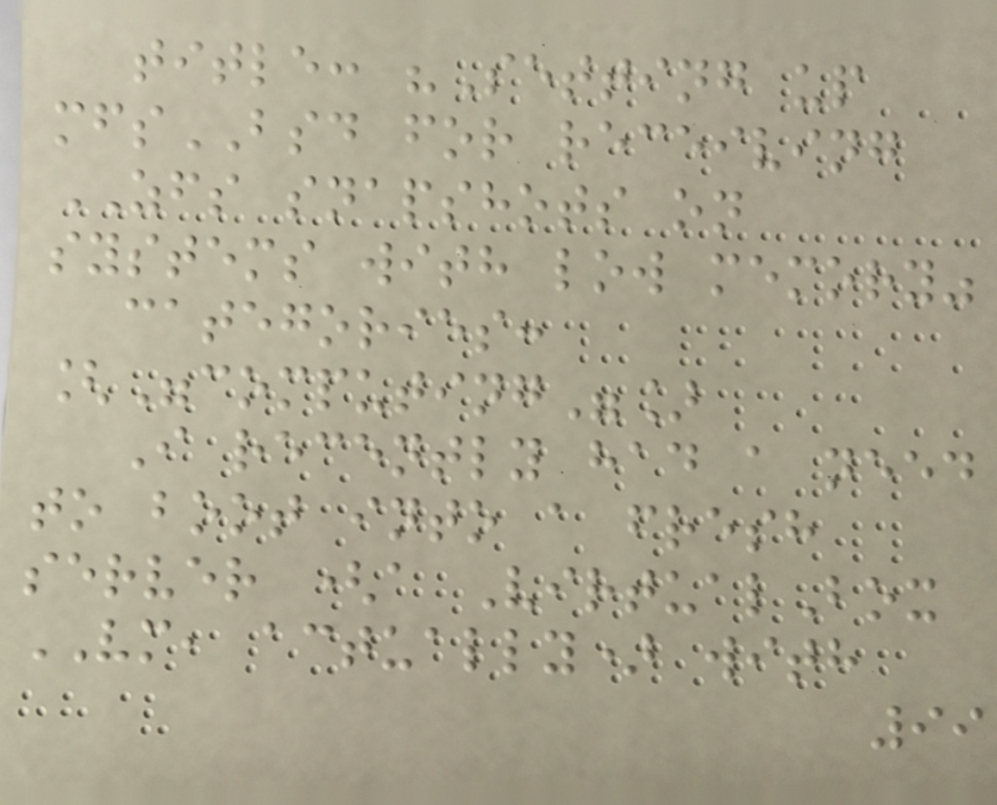title: "Setting up
mfsBSD for receiving
ZFS snapshots on
systems with low memory"
categories:
["computing"]
I recently had a need
to boot into a fresh
server (a VirtualBox
VM, actually) with
99
